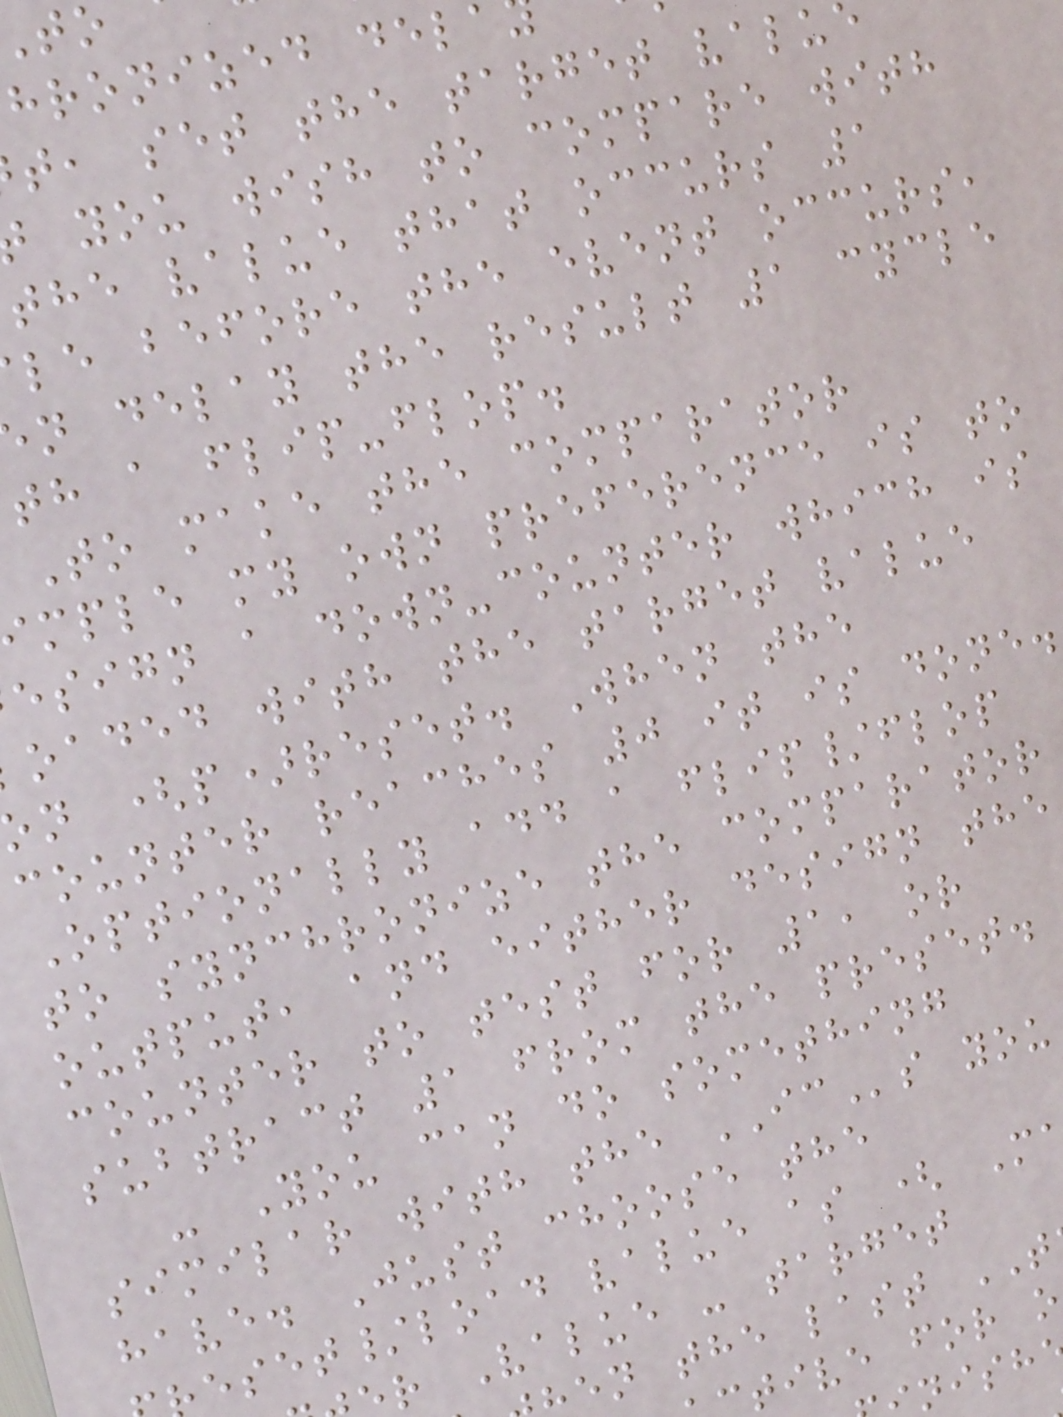hronized dela
t, set the target valu
you wish to compare with
the value that occurs 1
le before the event occurs,
n delay the result 1 cycle
th a flip-flop.
To make the comparator
mple my own preference is to
esign a down-counter which is
oaded with the target value
n (p)reset. When the
counter reaches 0 it is done.
Optionally add a flip/flop
to synchronize the comparator
output, and either design the
counter to test for 1, or
subtract 1 from the preset.
- You can do something
similar with the ICs you
have. Just choose the
eset/load value as ( M
r Value - target
en the last
tive for o
